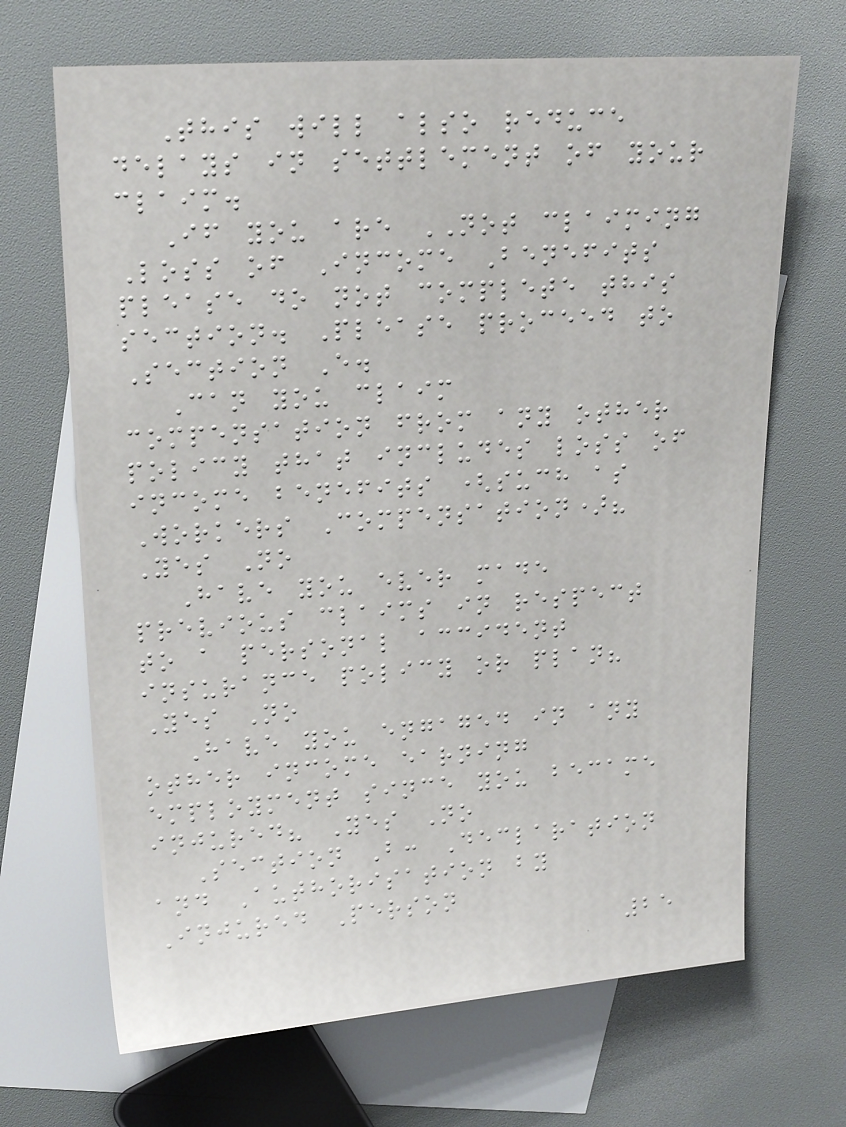This will also reduce
delays in settlement of your
claim.
If you are NOT claiming
Loss of Income Benefits
please do not complete this
section. Please proceed to
Section E.
Can you claim
compensation from any other
policy that includes loss of
income benefits (such as
Workers Compensation)?
Yes No
Have you ever made
previous claims in respect
to a personal accident
insurance policy or plan?
Yes No
Have you engaged in any
other income earning
employment since you became
injured? Yes No
Section B: Declaration
and Authorisation by
Injured Person
25
